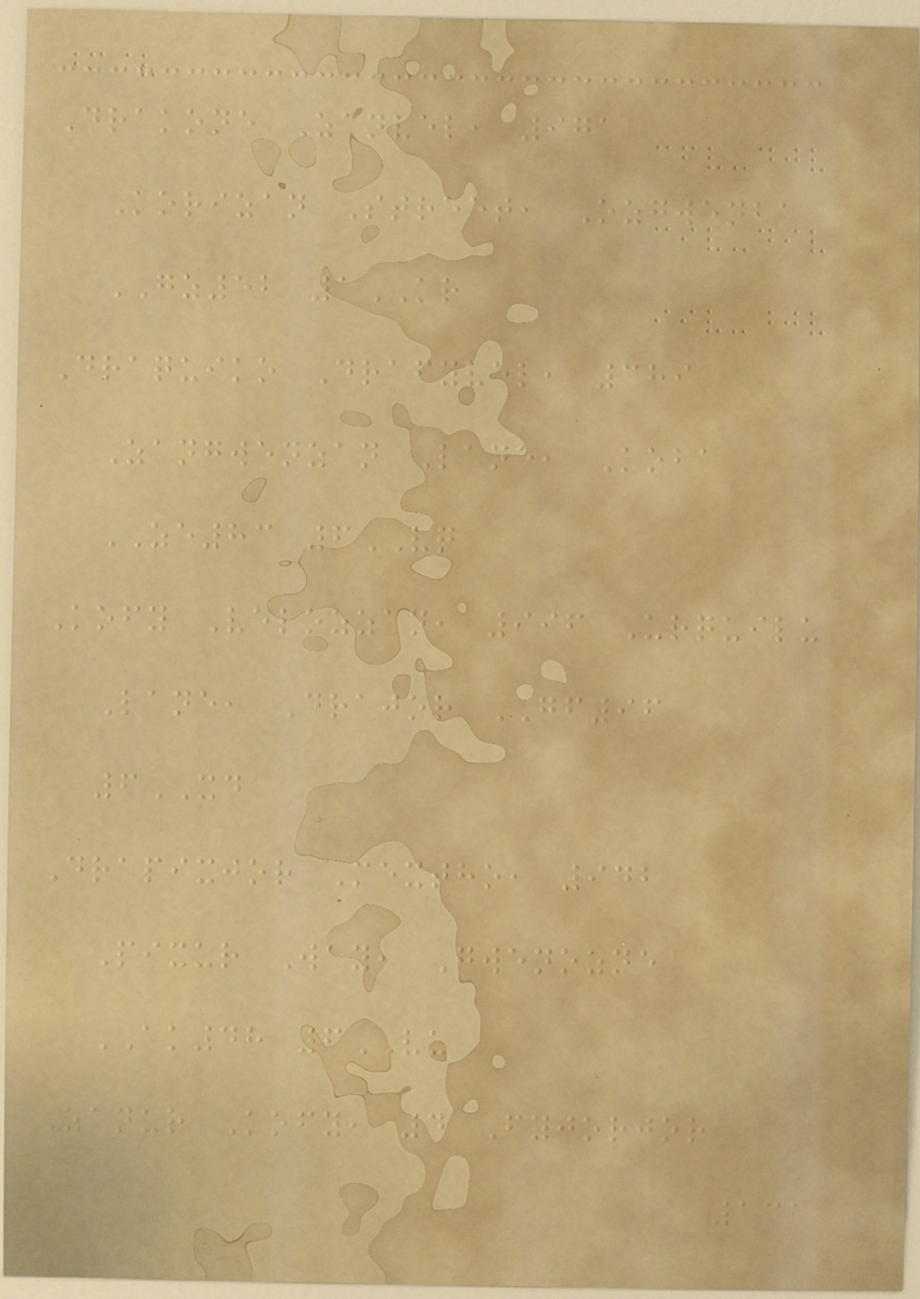Drakone Zanvel, 971
Korizan Street, Ozgwenba
GZ52 1KR
Draquiko Drafyvel, 389
Zangwenzan Lane, Koba
ZE83 6VQ
Kofy Velozzan, 996 Urquilu
Lane, Drajor GF96
6XD
Drapixjor Mextho, 942
Pixur Way, Gwenozne
AK48 6VU
Zanur Kofy, 4 Fyjorjor
131
